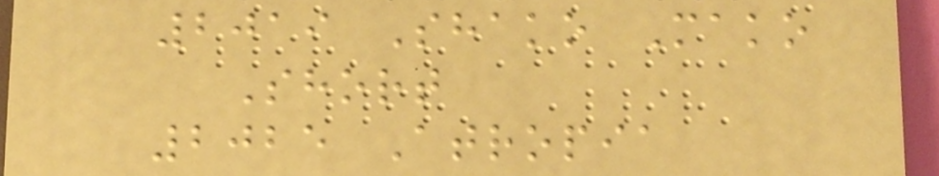2019 Shako Mako
Short
2025 Atropia
